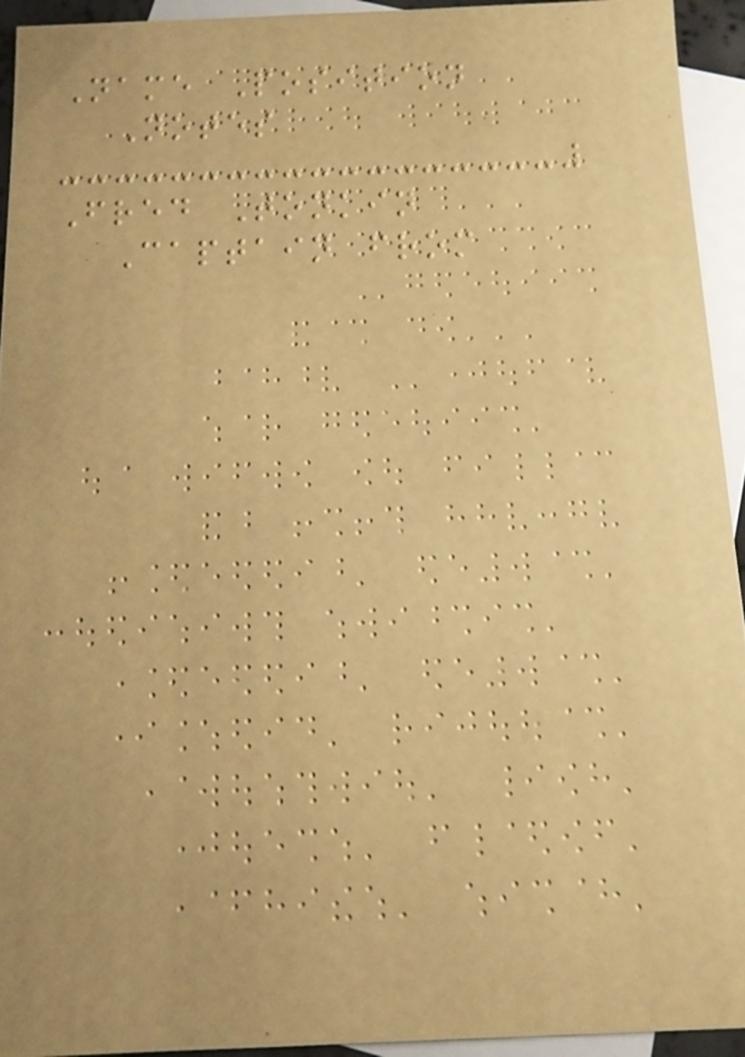Name Position
Notes
Fred Tonkin
Captain from
